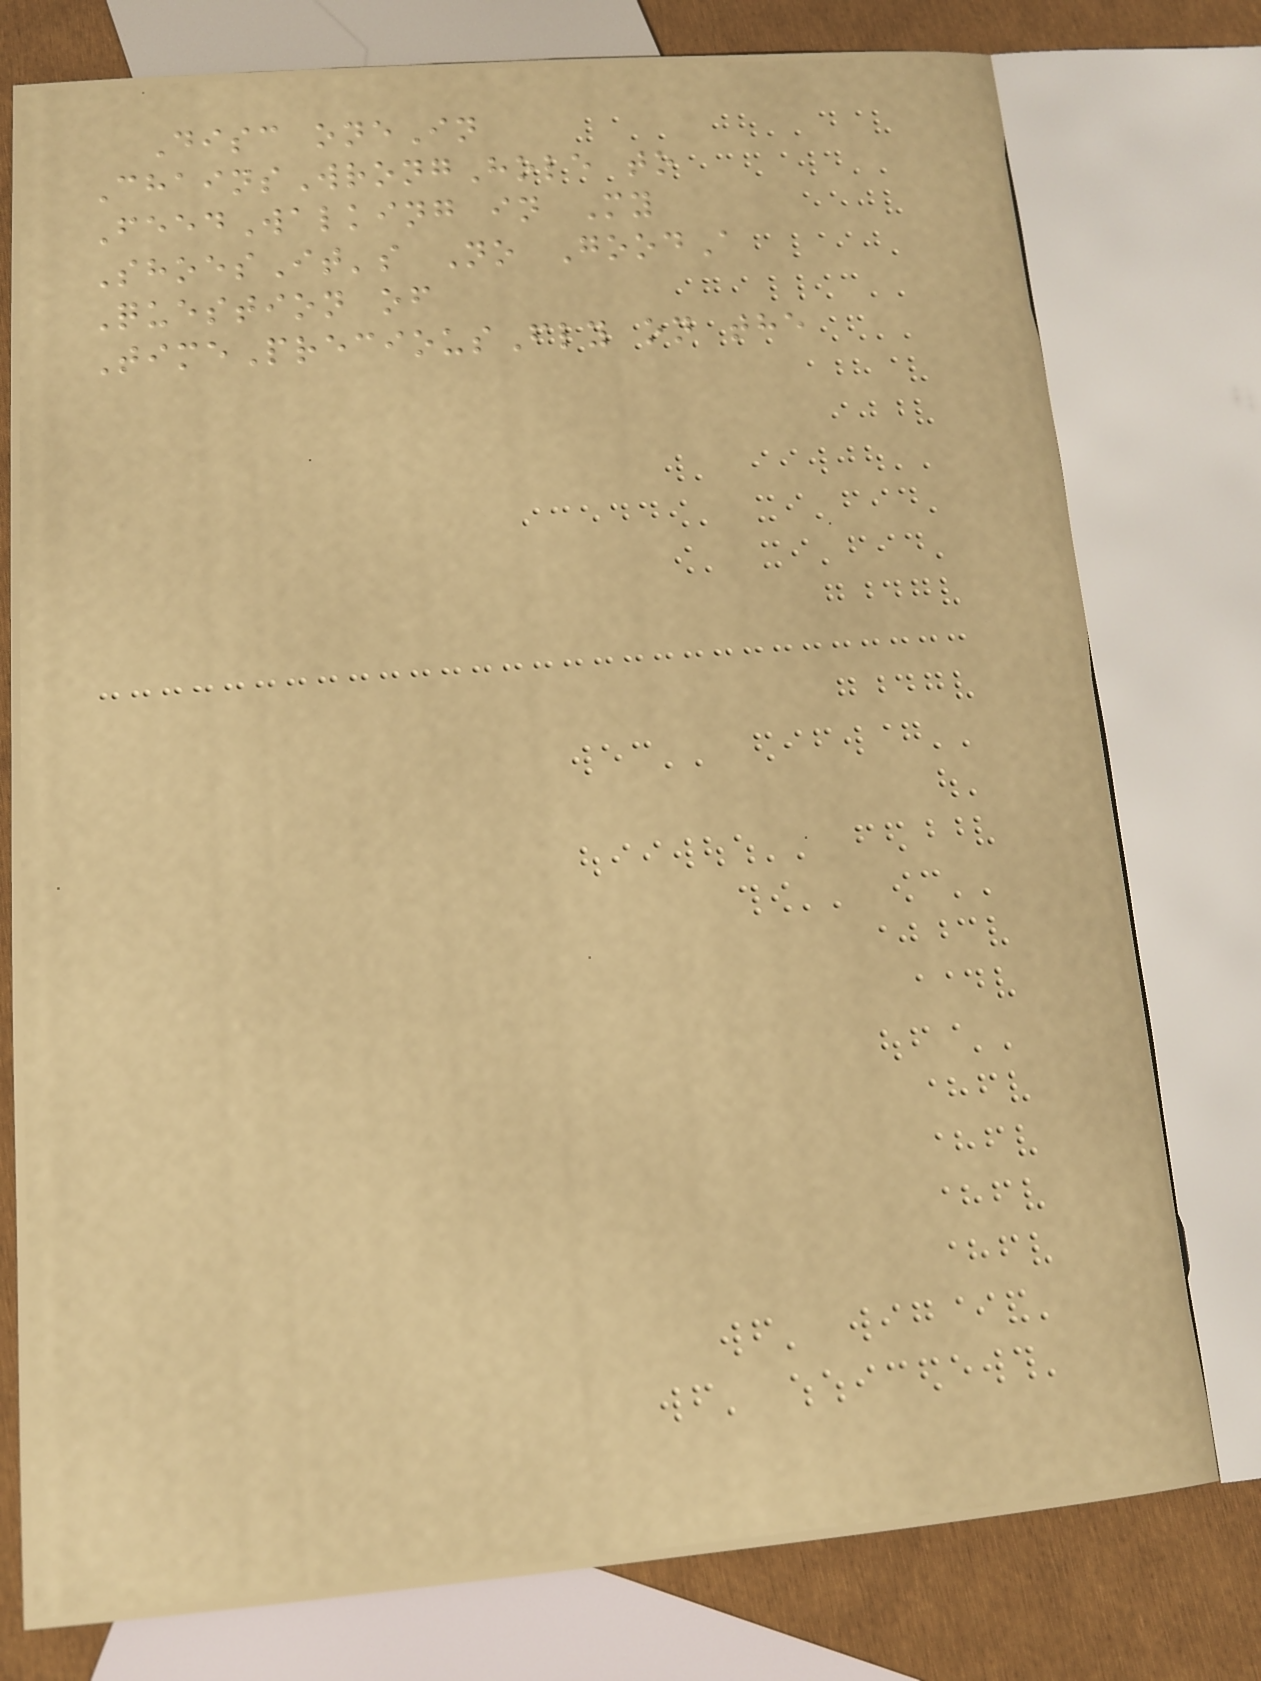Disc oneIn
ChainsWrongHole to
FeedWalking in My
ShoesIt's No GoodA
Question of
TimePreciousFly on the
